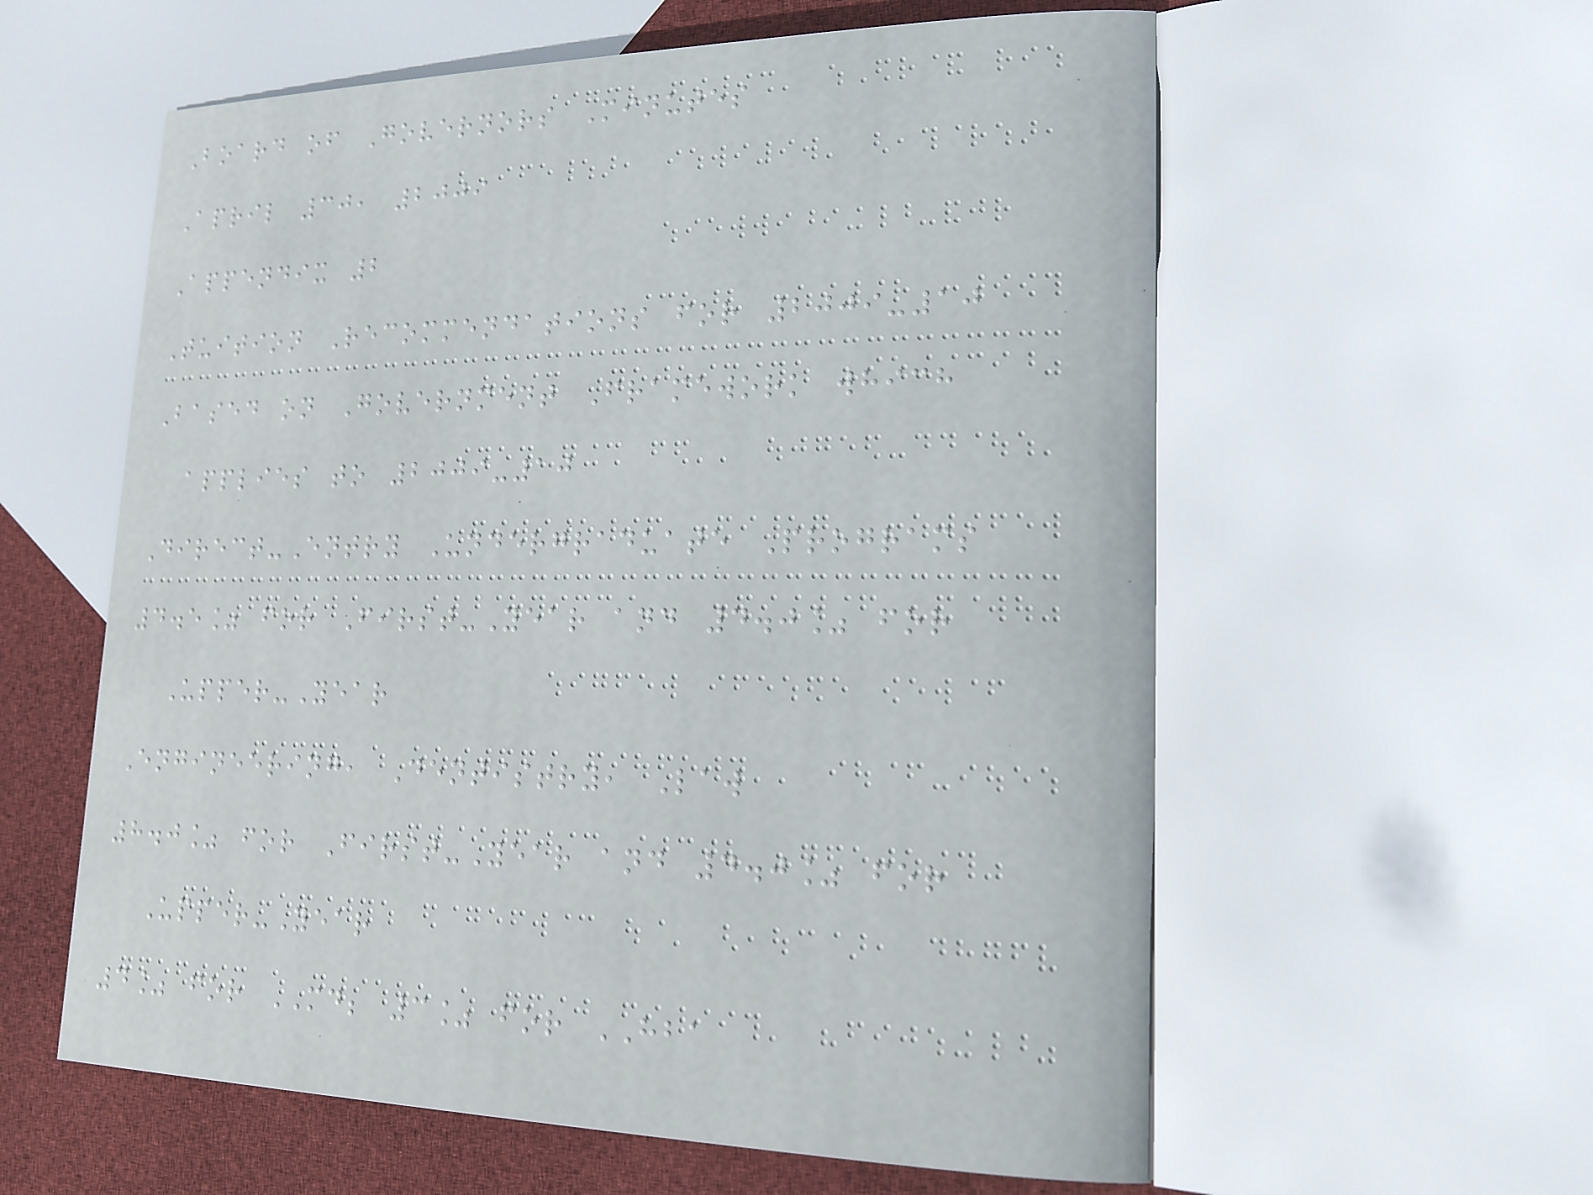Board of Governors Minutes
April 30, 2009
Appendix 2
Tuition Recommendations for 2009-10
Based on Government Framework which
applies to 2009-10
Direct-Entry Undergraduate Programs
4.5% for First-Year and 4.0% for
Upper-Year
Engineering, Dentistry, Law
8.0% for First-Year and 4.0% for
Upper-Year
4% for MD; 3% for HBA
